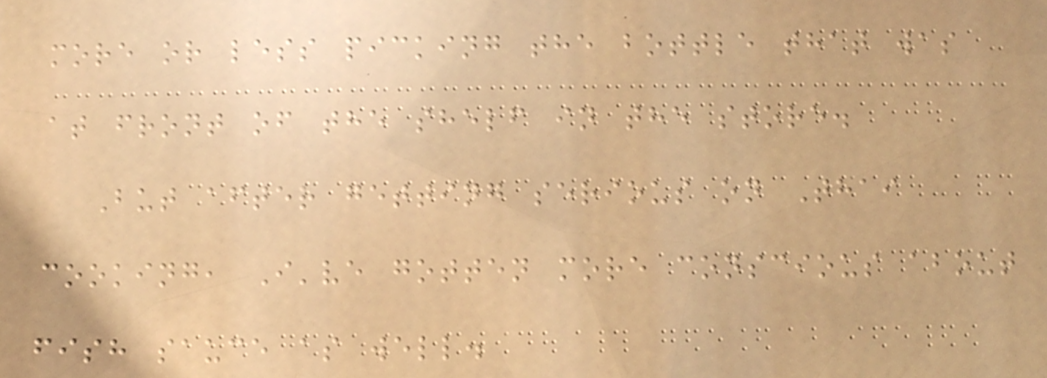more or less picking the bottle that was
at front of the shelf in the store.
But after getting serious on Thai
cooking, I've gotten more conscious about
fish sauce as well.
